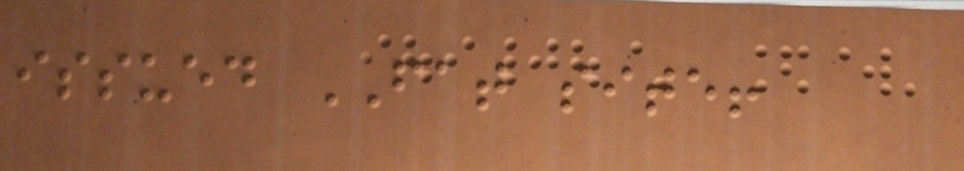issued FAT site!
